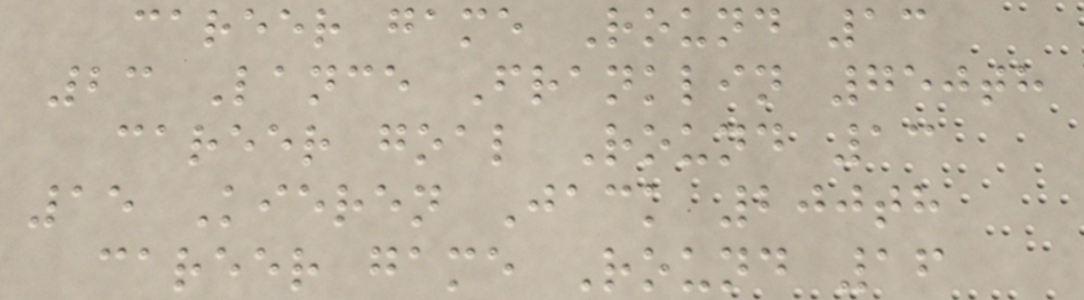career game Round 13
23 Lance Franklin 750th
career goal Round 13
15 Kieren Jack 200th
career game Round 16
